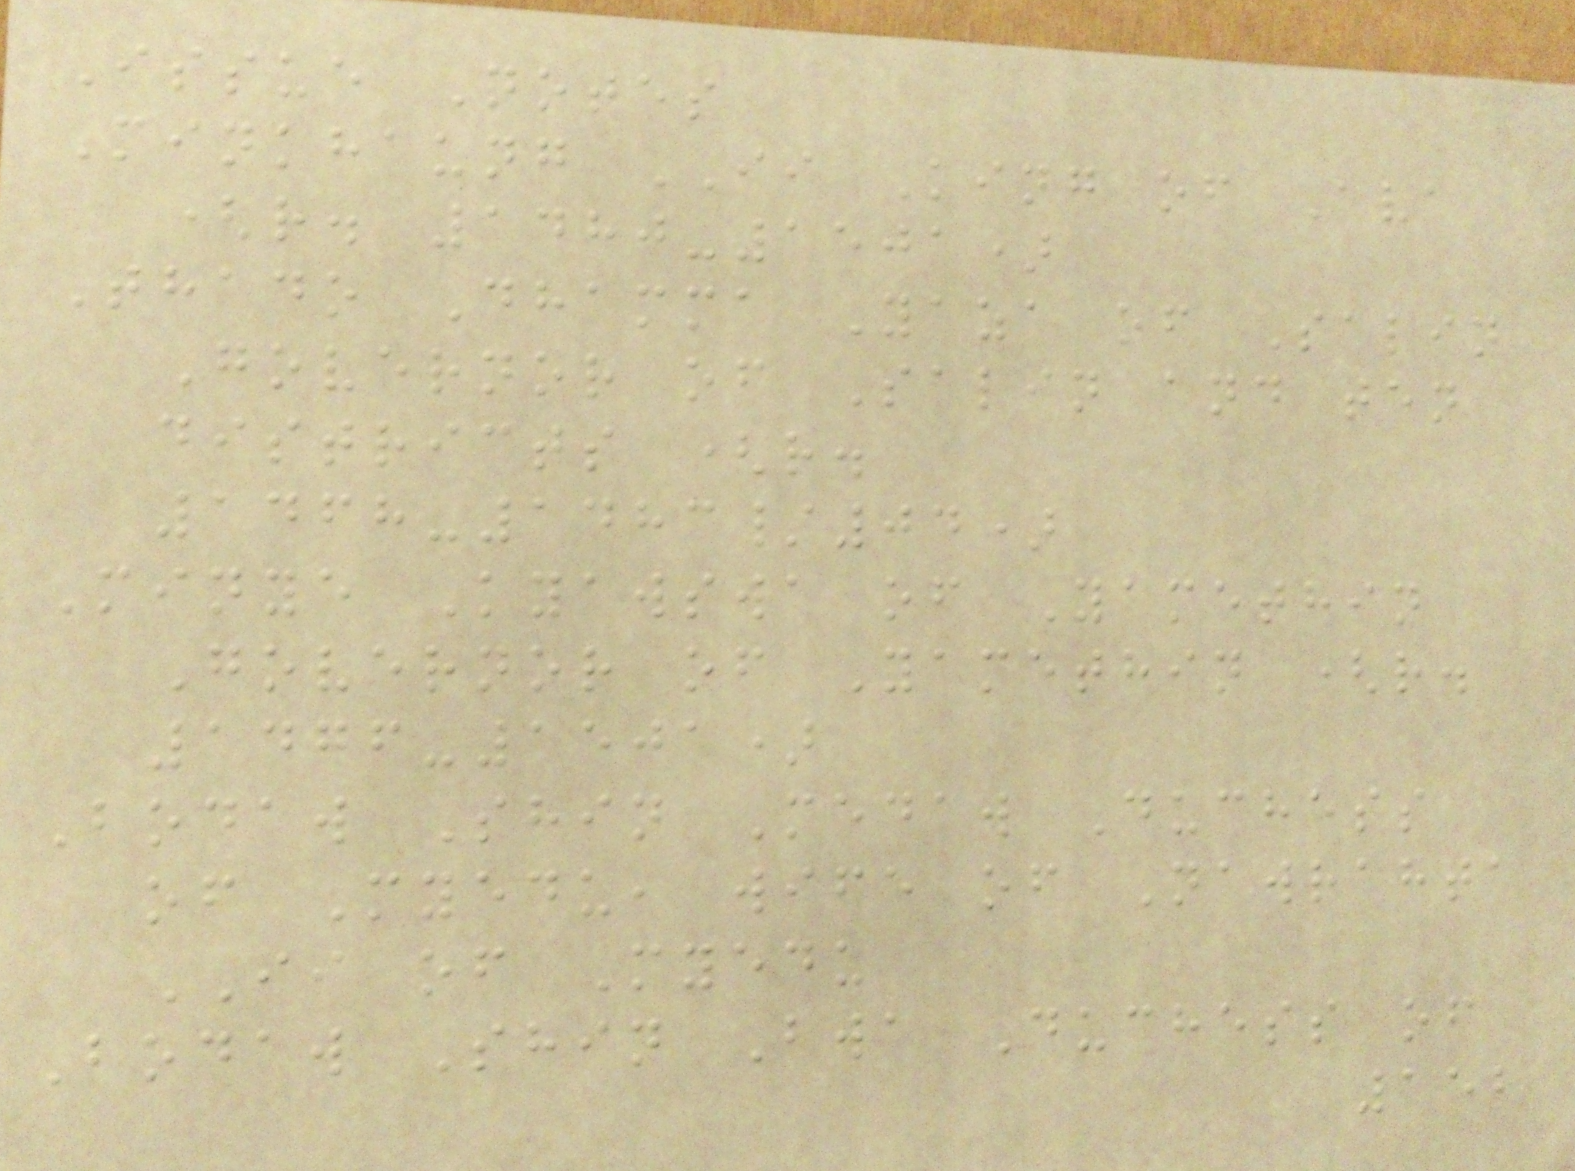Issue Notes
Minkhaung II King of Ava
(r. 1480-1501)
Thado Dhamma Yaza of Salin
Governor of Salin and ten
districts (r.
1468-1483/04)
Minye Kyawswa of Yamethin
Governor of Yamethin (r.
1476-1501)
Bodaw Shin Medaw Duchess
of Myedu, wife of Nawrahta
II of Myedu
Bodaw Shin Bwa Duchess of
152
